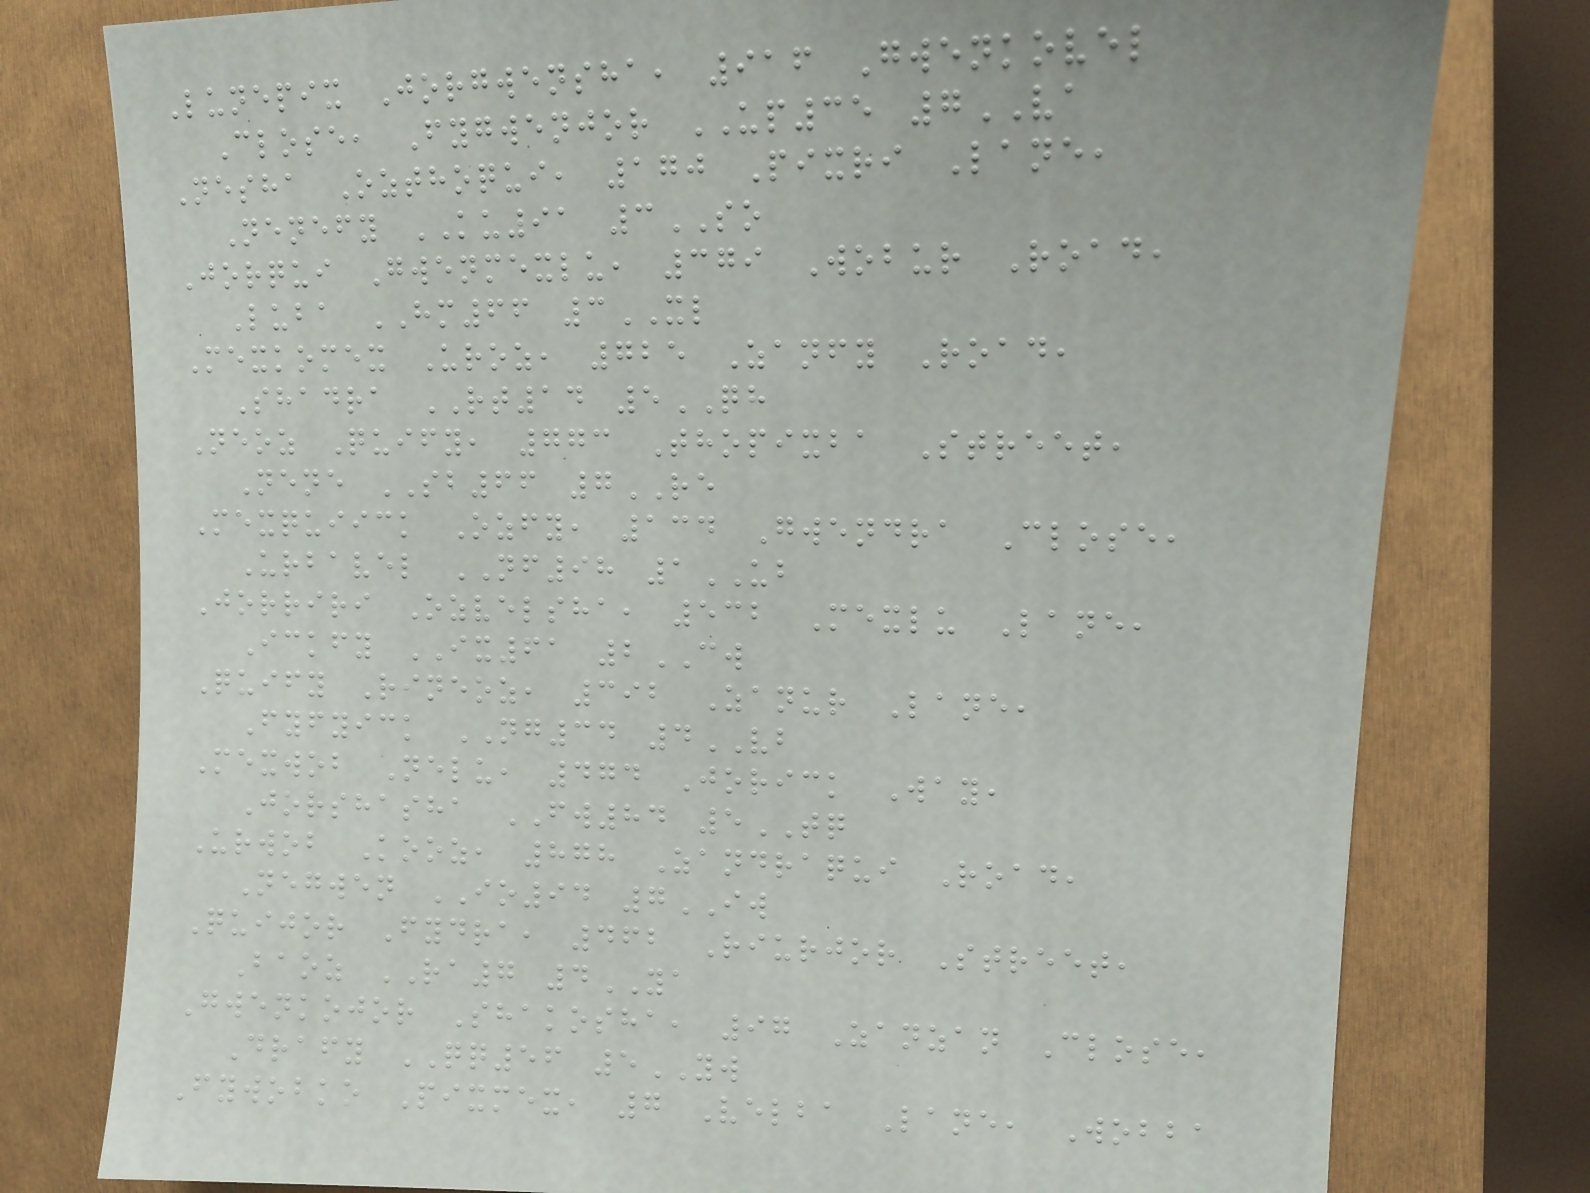Lunepix Jorgwensha, 916 Gwenkovel
Close, Fygwenjor UP35 7VA
Nesha Ozthoqui, 170 Pixri Lane,
Nenefy KU91 3SO
Jorqui Gwenmexlu, 379 Wobur Road,
Luba HM66 3XL
Mexkomex Uroz, 725 Zanfy Road,
Shadra RT14 5QH
Neoz Quify, 773 Thopixba Street,
Nene SB66 7RE
Mexquiick Ozfy, 134 Gwendra Close,
Urbavel NF98 1UB
Jorriri Ozvelsha, 532 Mexlu Lane,
Ickfy IX61 2CW
Quify Rineoz, 392 Zanur Lane,
Fyfyick NG34 4VB
Mexwob Nelu, 474 Jorick Way,
Jorshasha FW84 5TQ
Urwob Kooz, 878 Zandraqui Road,
Negwen IO94 7IW
Quijor Fydra, 462 Riurjor Street,
Baoz RA7 4YA
Gwenkojor Shakosha, 97 Zanzan Close,
Drafy QQ56 5YW
Fywobko Pixmex, 7 Velba Lane, Wobba
